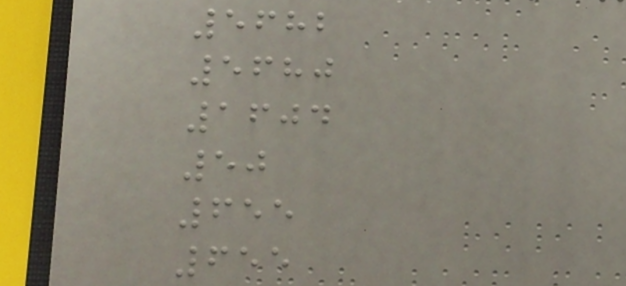5682
5680
1604
50
655
655
